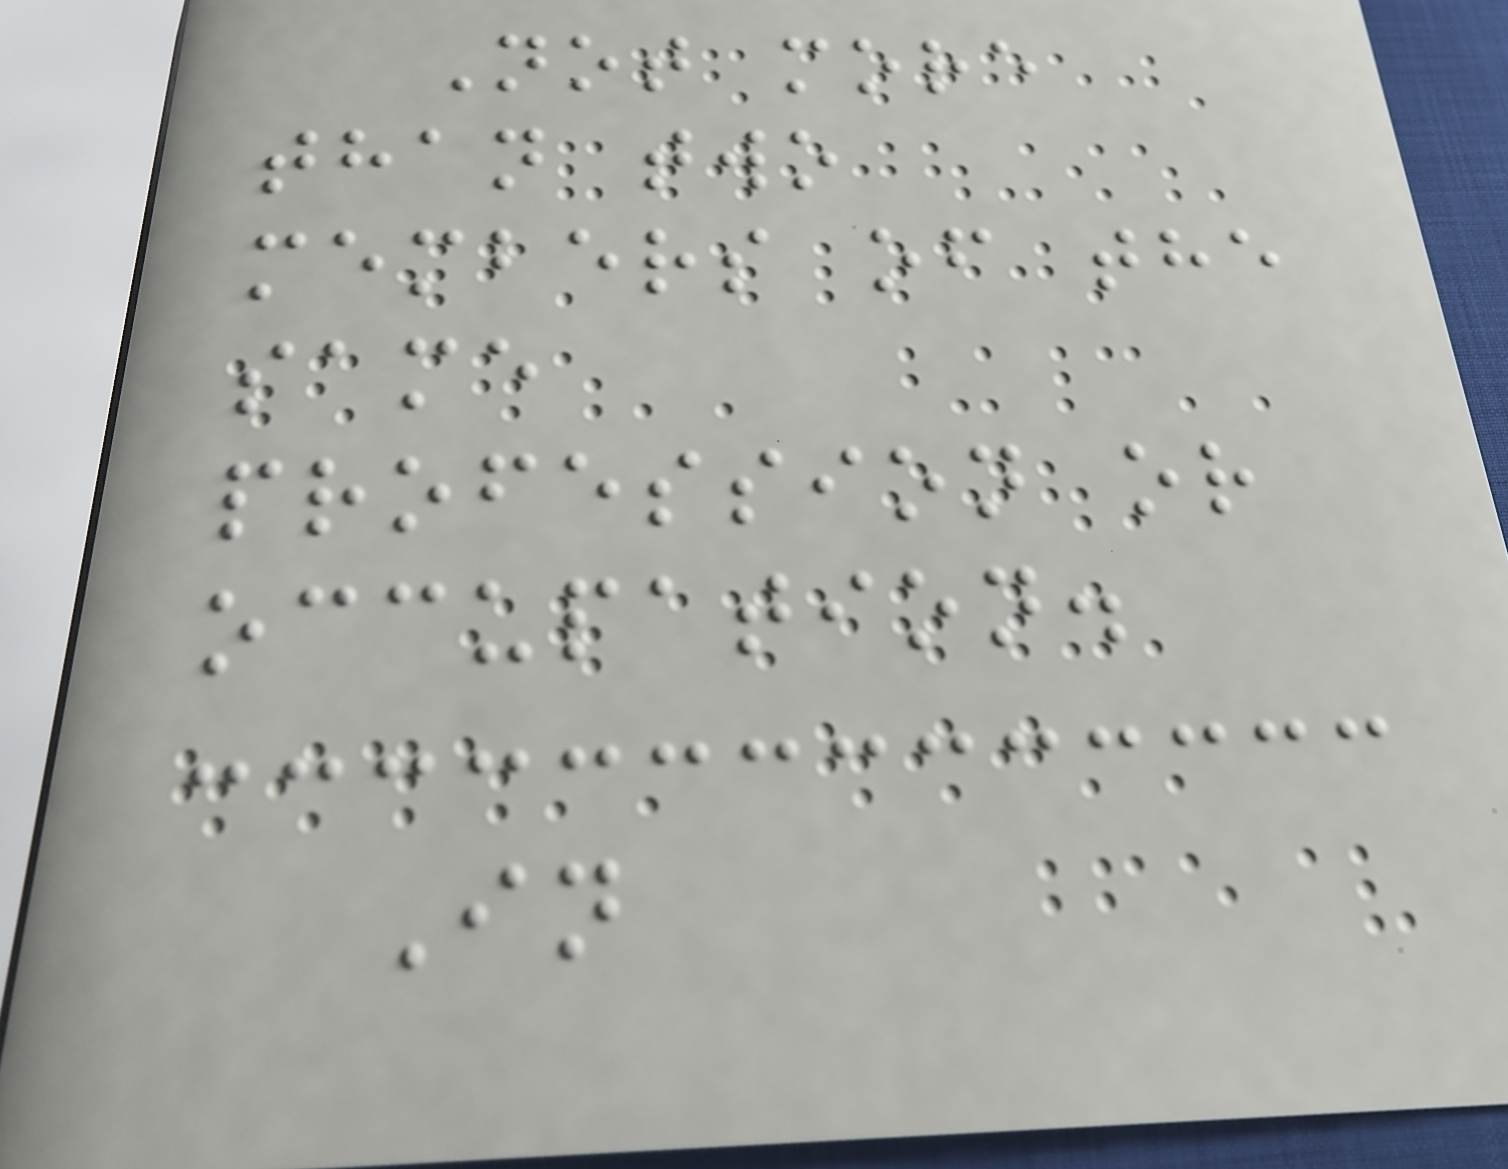Not more
than two
members of the
same
profession or
occupation.
In
